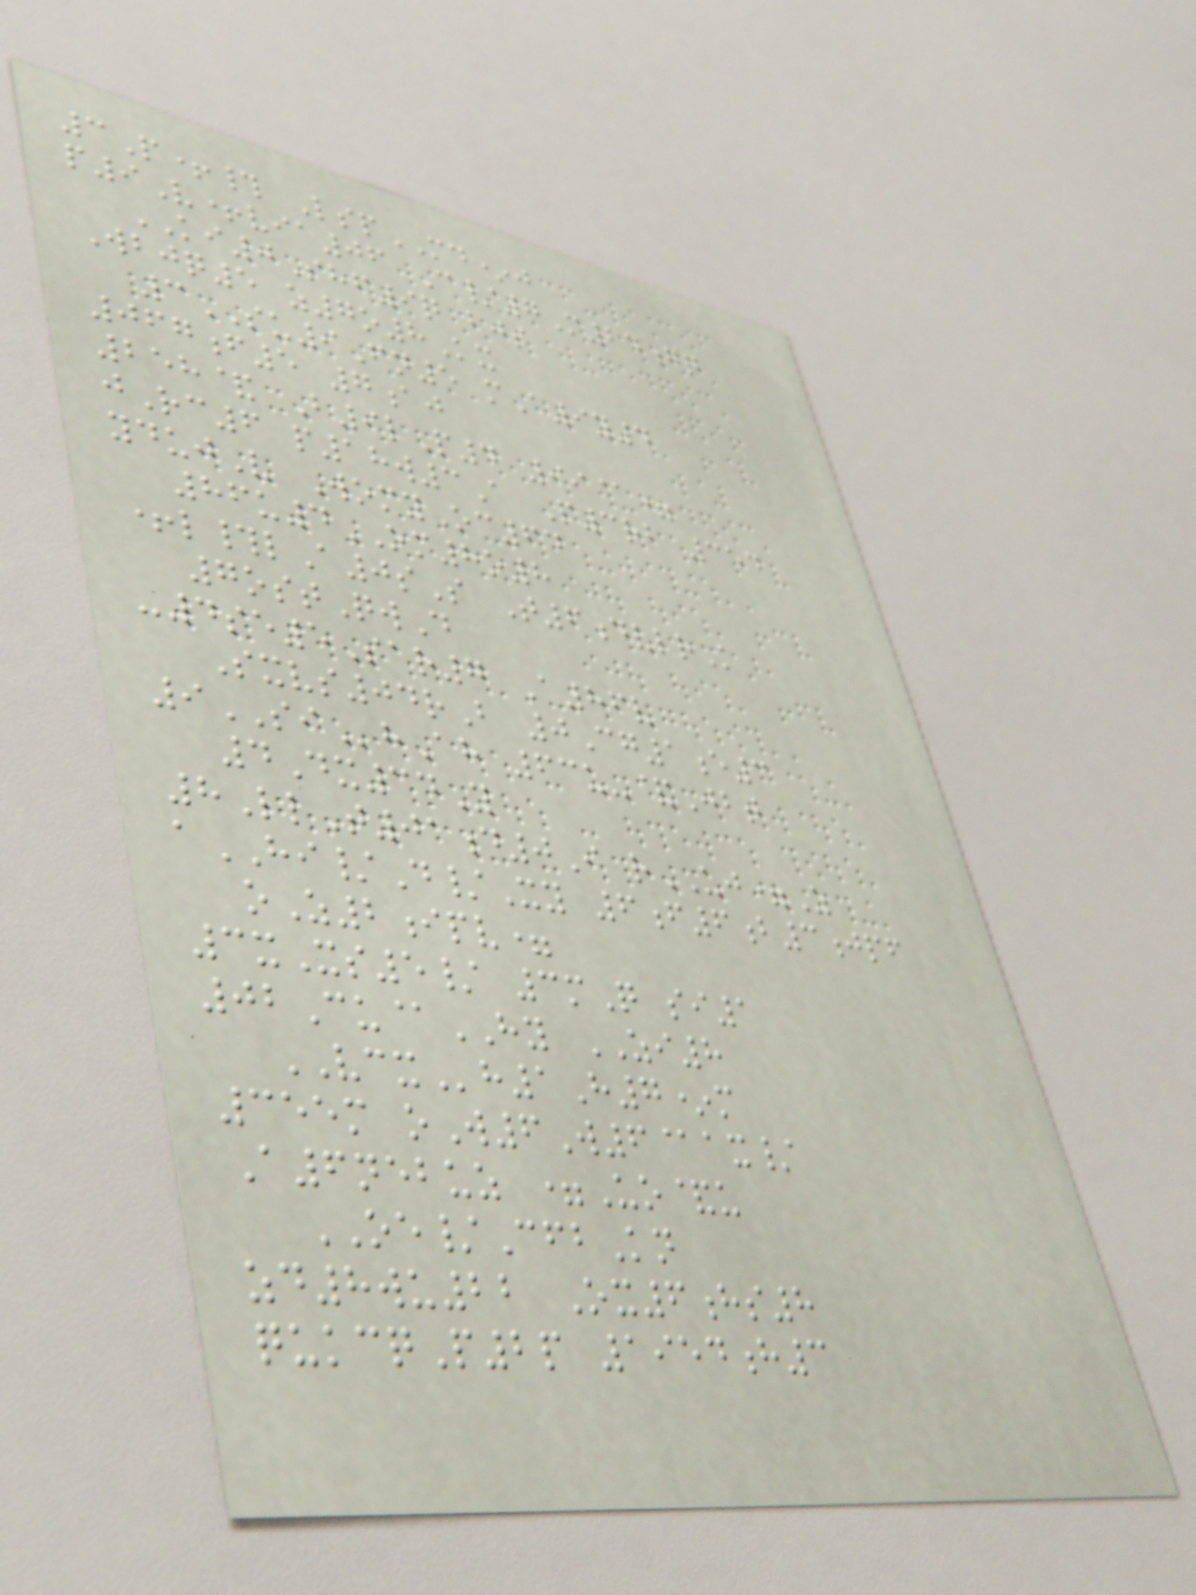3P+# LspMD*j
p9V+via06 C/7M24gq
KI0Shf9q bjs
Wbjq5 z7o8Kx
3SU9Fn5 mA9y4
067f5 7aj
258& B9lP4 99@=
jRc6 p18w3A P3rb 354
ydujV WomyOc64
86u4OM8o8
+l#lA0sS T6dvlrK
7ostQwD
-4se5Sar7 A86v
Sxvs04rB 0Cg1e3
9SIhAh 63u-&Jbt
4Dx34Y
8LlT01d0I rUJ=Z
aHI/D/Xy 6f6b3jpf
oZ2ipv=
3xXs5/ 3mQ si1
02Cu@HY ZI8
VCXh1H7*m
355m oW6W6@ax/
A6nebuz =Uo&u
OE/CfbKn
zd8wu22 Ox6hs8
qukcqP2p 1954h3
